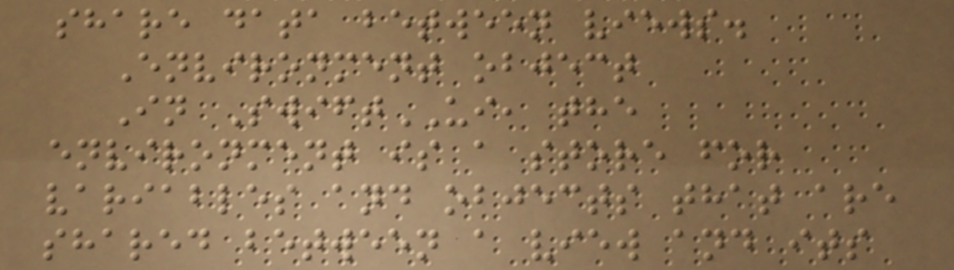share data between views.
Environment object
In SwiftUI, the
environment is a store for
variables and objects that are
shared between a view and its
